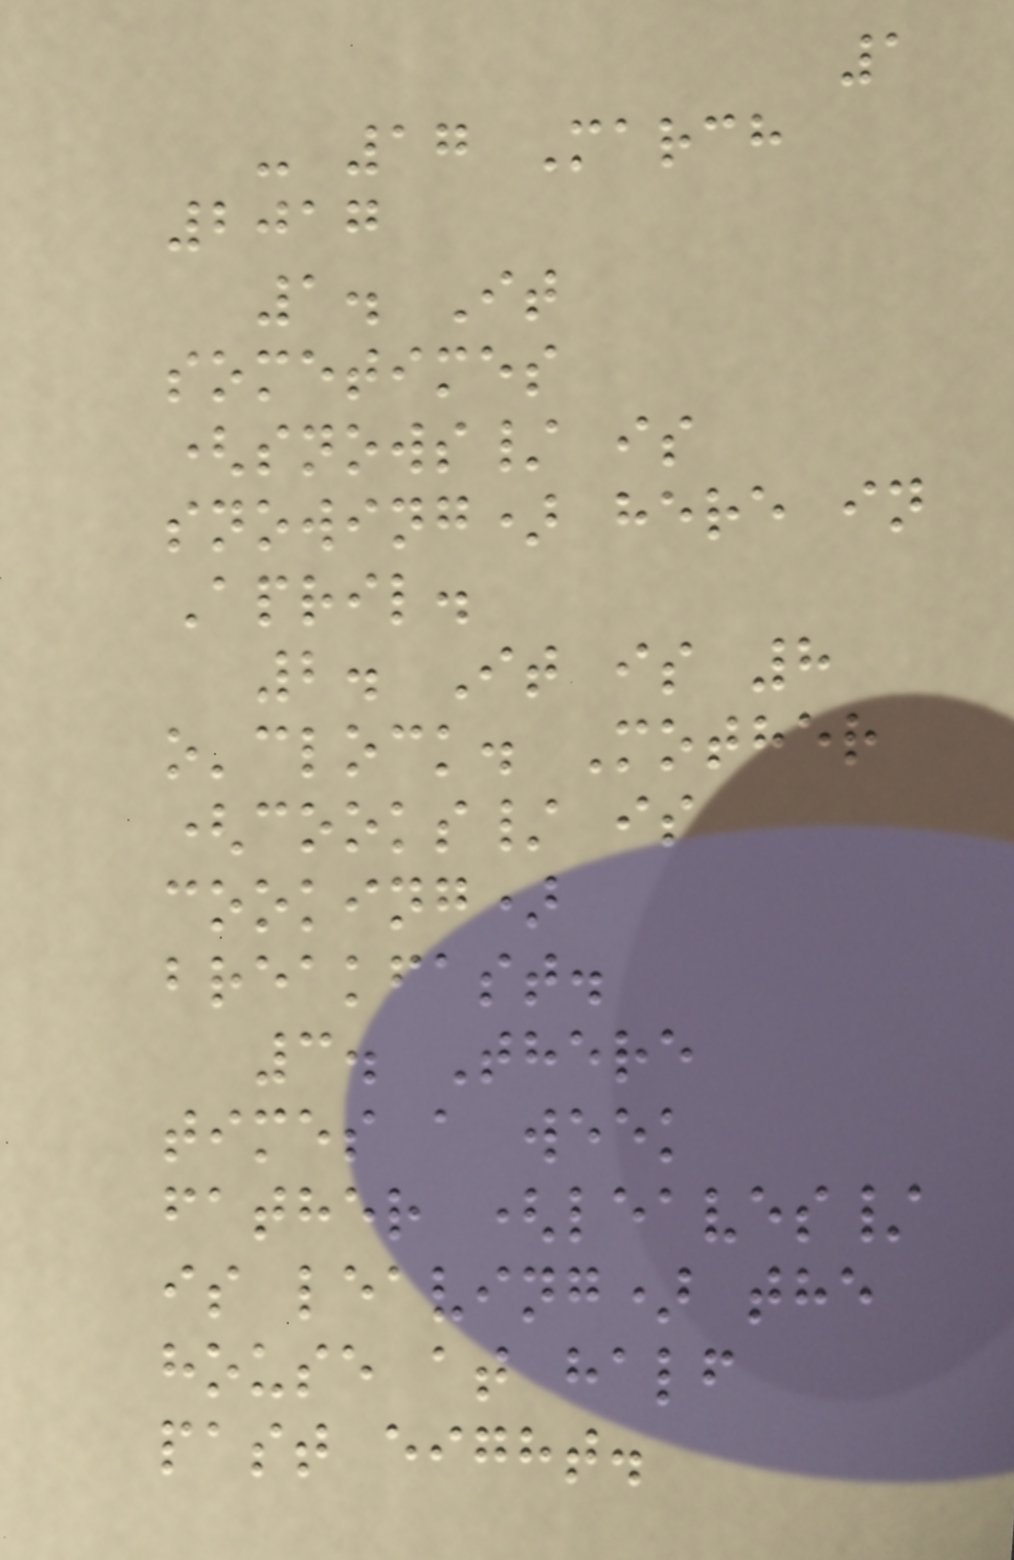1
- 17 March
2017
1. It
sometimes
(snows/ is
snowing) here in
April.
2. It is 8
o'clock. Mother
(cooks/ is
cooking)
breakfast.
3. There
times a week
father (leaves/
is leaving) the
house at half
past eight.
